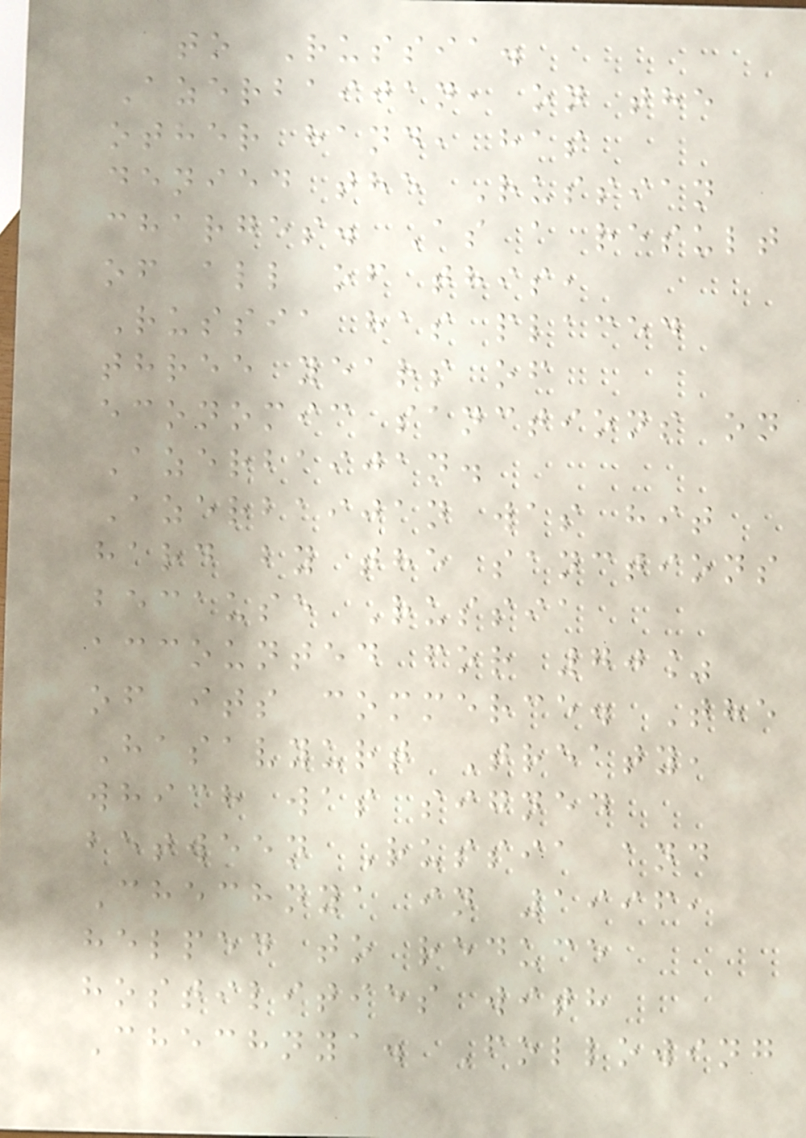to Russia.
Azerbaijan, on the
other hand, has
denied the Russian
charges. As a result
of all of this,
Russia has placed
three years of
economic sanctions on
Azerbaijan.
Azerbaijan was hit
hard by the sanctions
because Russia
accounted for 70%
of its commerce. The
Hasavyurt Treaty,
which was signed
between Russia and
Chechnya in 1996,
helped to reduce
hostilities with
Chechnya. Following
